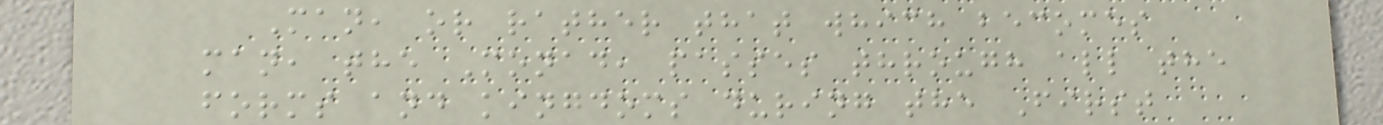Man, or rather that which becomes
man, the Monad, passes through all the
forms and kingdoms during the First
